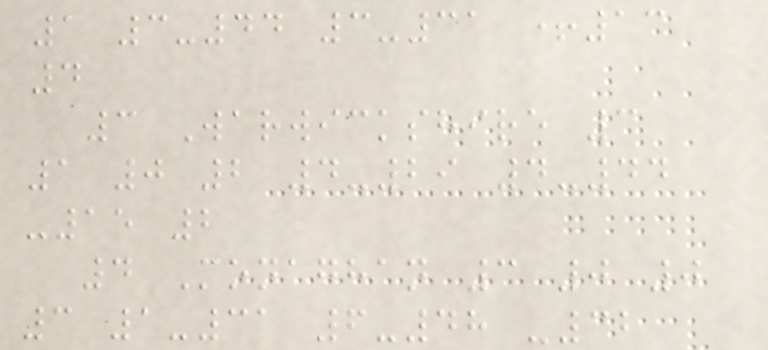1 3-44 3-31 +13
4
3 Warwickshire 3
1 0 2 4-29 4-44
-15 2
4 Monaghan 3 0 0
3 1-31 6-48 -32
